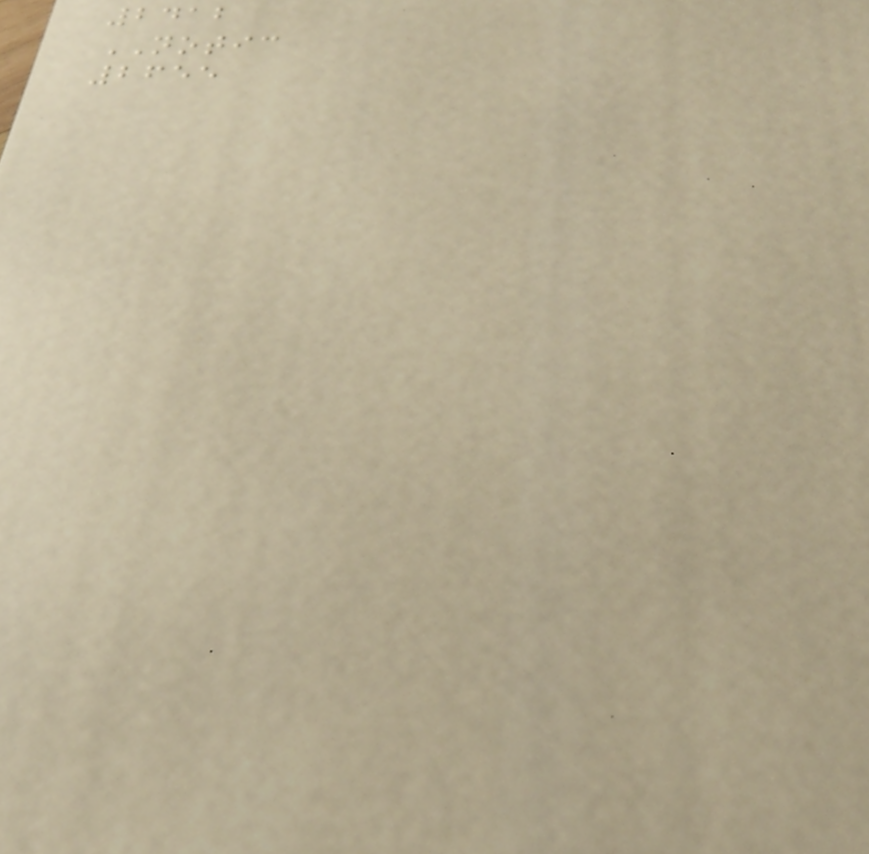2412
NOTIC
2655
